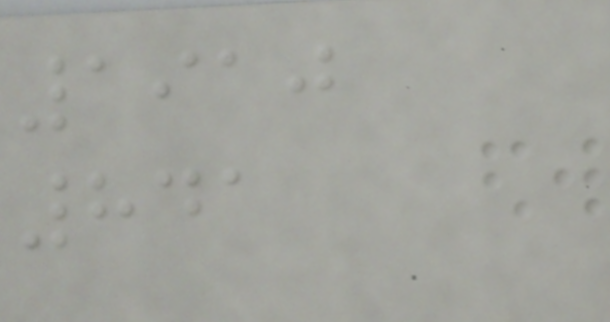1910
841
